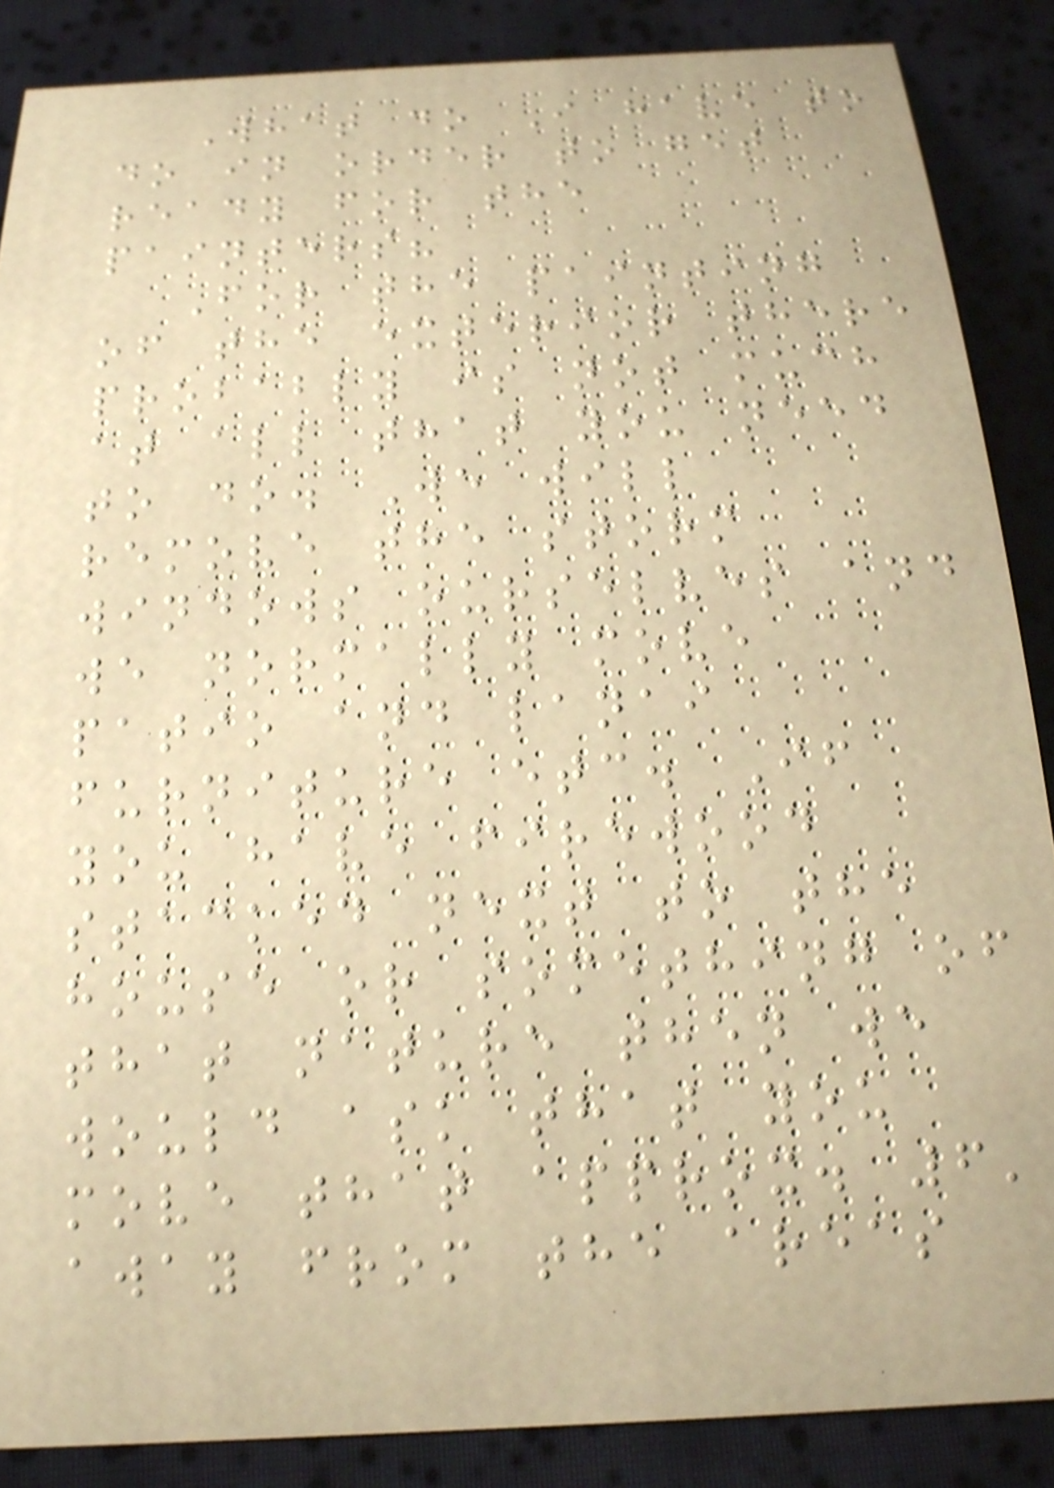What do I have to
do in order to get
ready for the
painters?
For the painting
of the exterior there
probably is not much
at all that you need
to do. We will
remove the storm
windows ourselves and
we normally move
patio and lanai
furniture etc. If
you have firewood
stacked next to the
house or something of
that nature then we
would ask that you
move that approx. 6'
away from the areas
